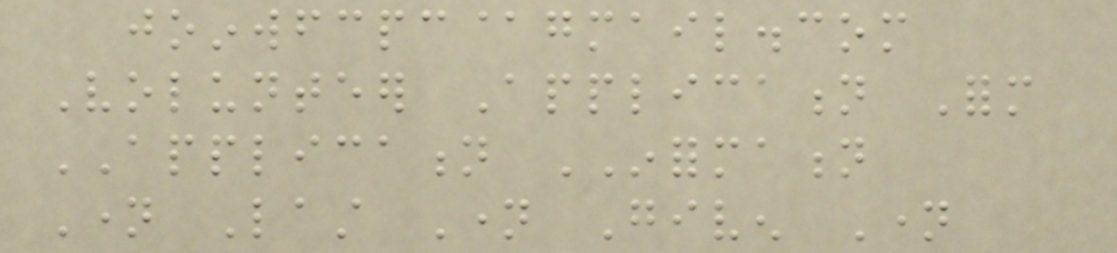joinwfcpc@gmail.com
Volunteer Application Form
APPLICATION INFORMATION
Name Last Name Given Name
